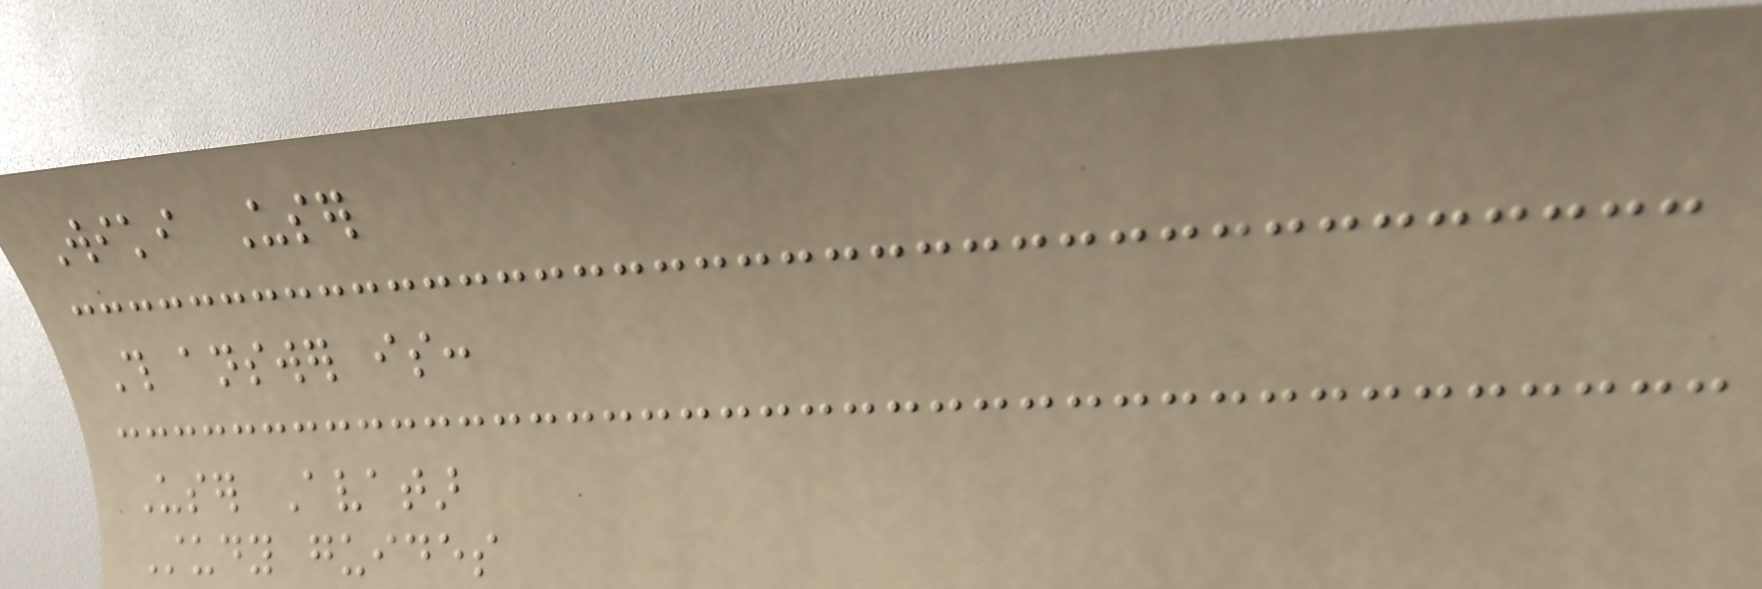Wiki User
This answer is:
User Avatar
Study guides
